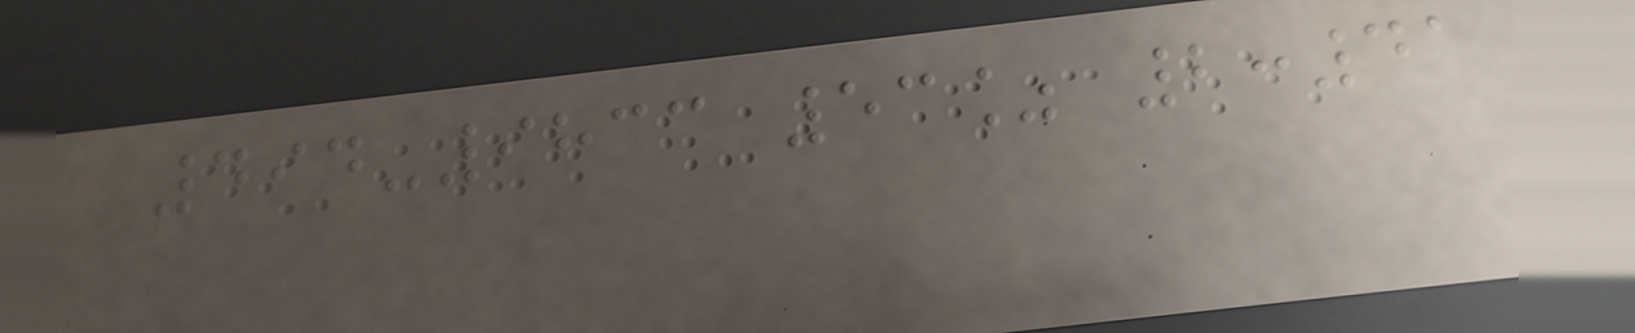494-9833 53% 2:41
